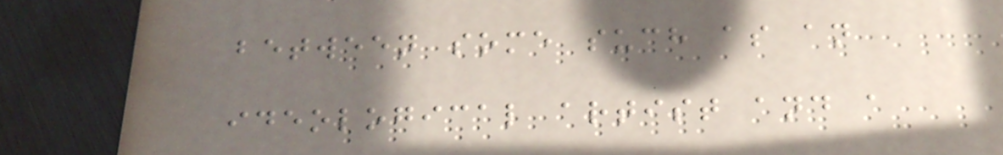between some such as an
ideological artist and a
